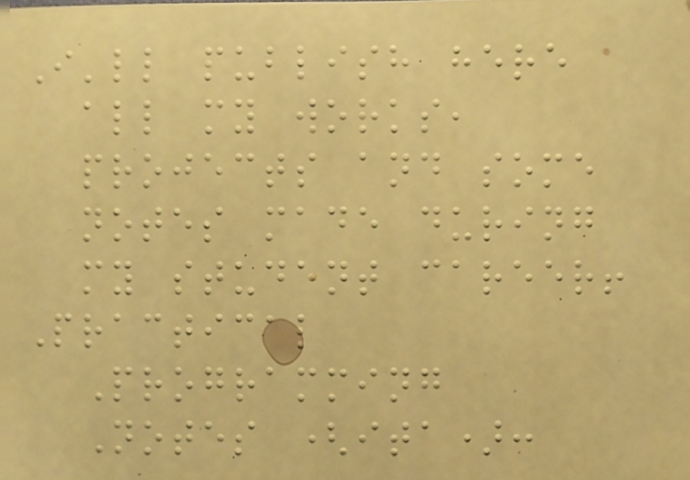I'll publish here
all my works,
projects and some
notes made during
my student career!
Practical
Programming
Notes (ita):
